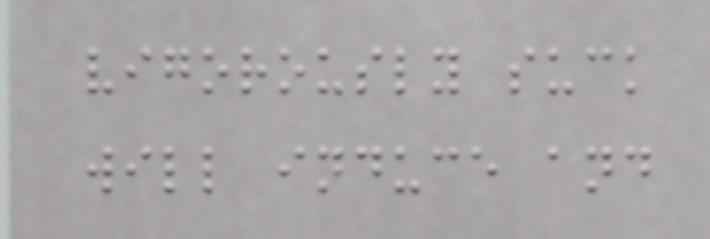vigorously suck
will induce and
